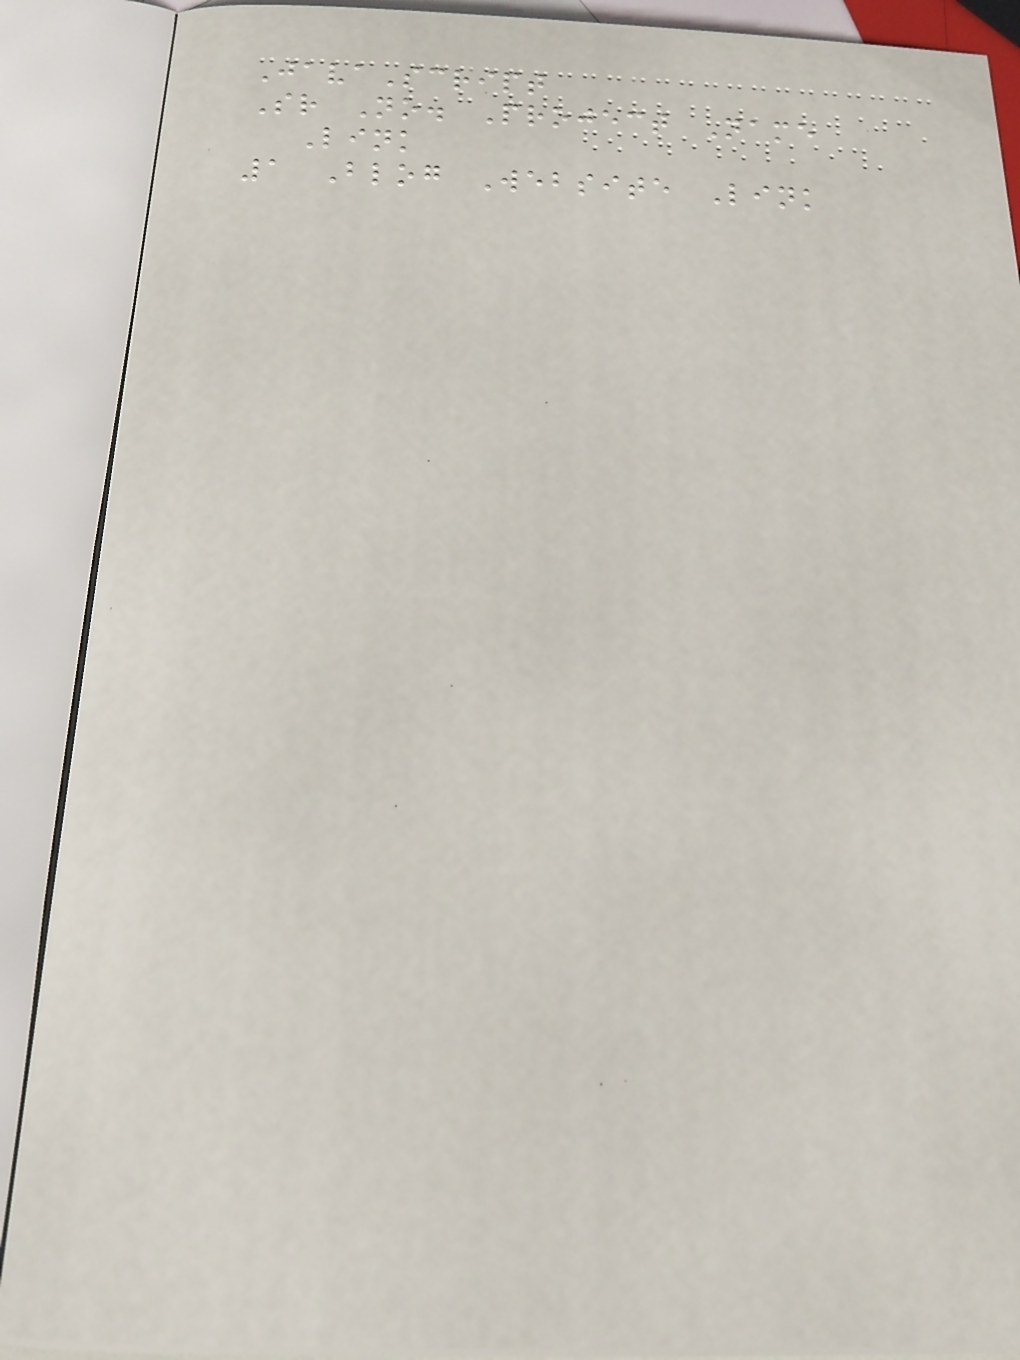JavaScript
Sr No. Project Name
Link
1 Blog Website Link
